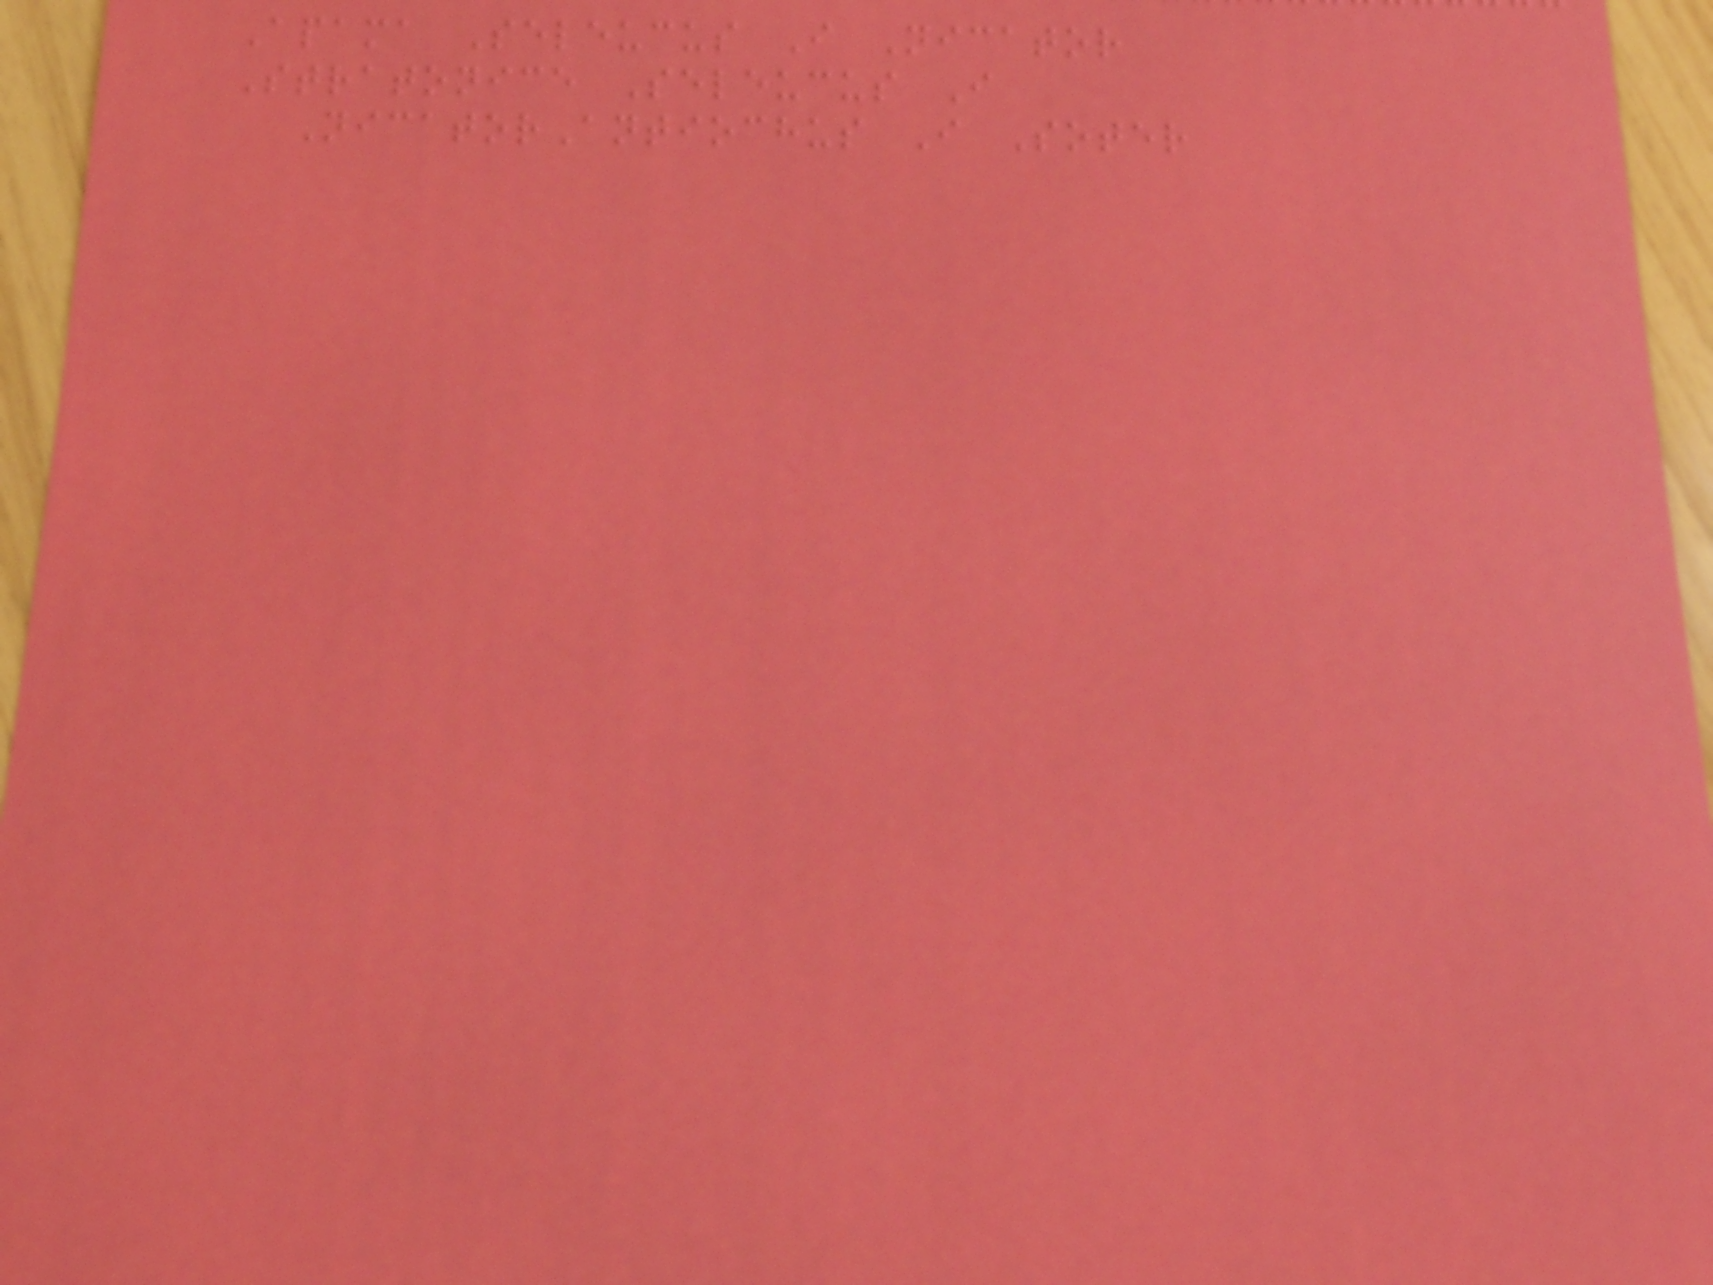Apama Seleucus I Nicator
Stratonice Seleucus I
NicatorAntiochus I Soter
